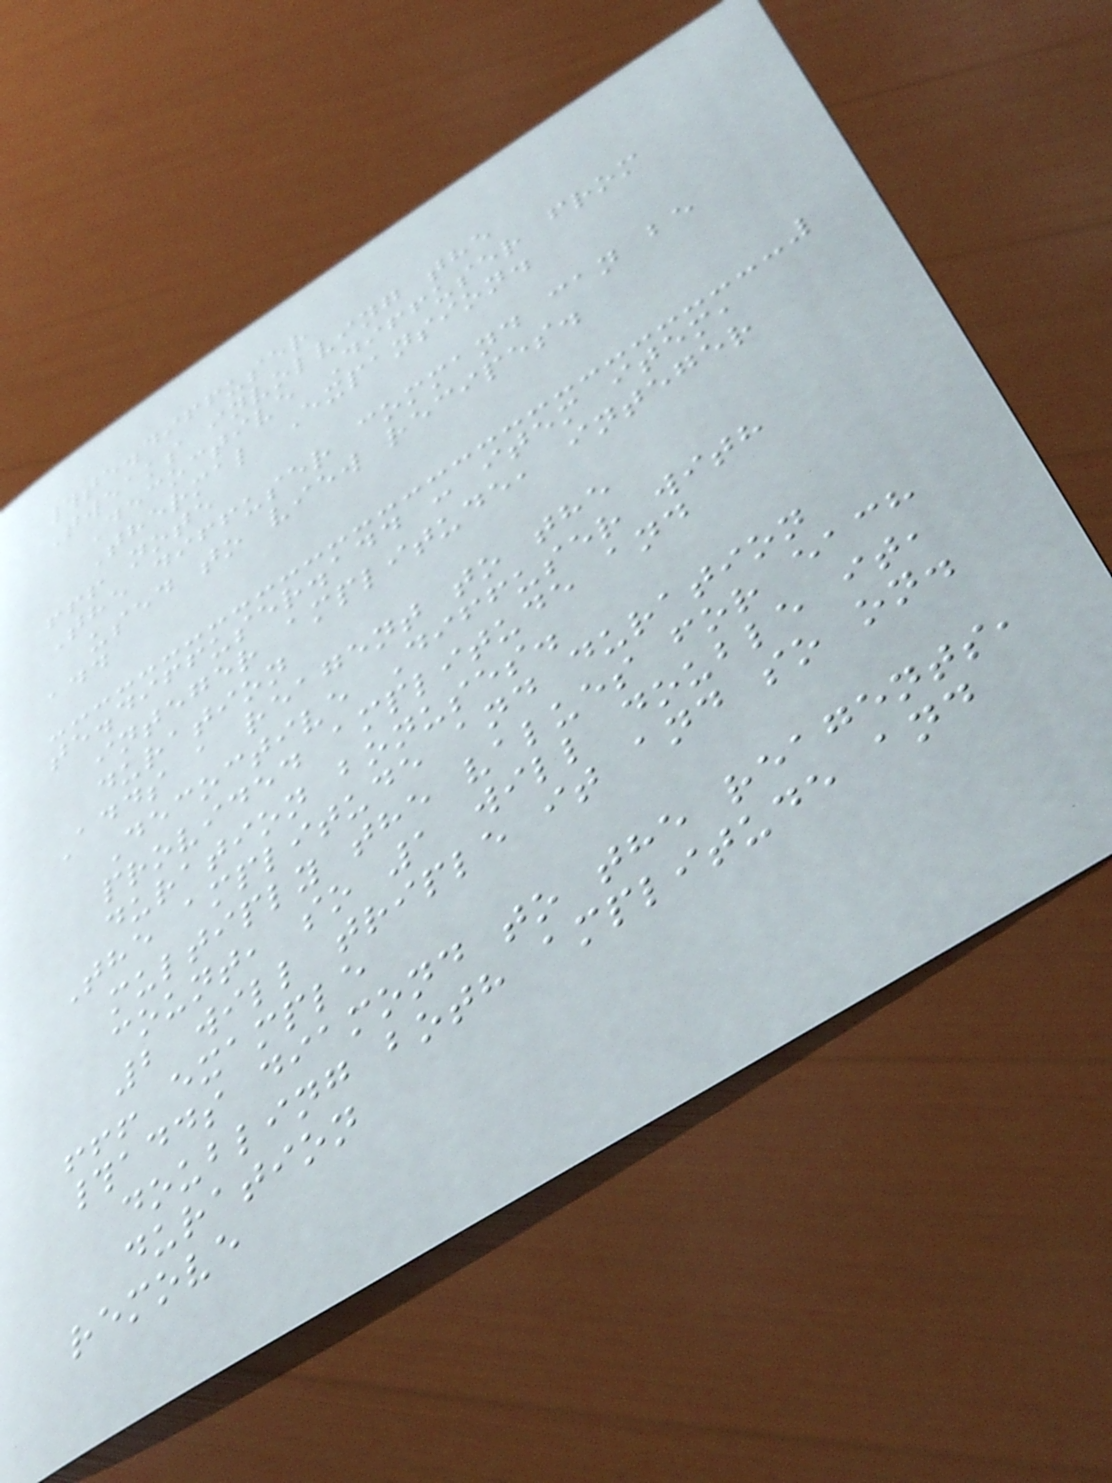#te.diffuser
Tweaks involving the
Decoctive Diffuser from
Thermal Expansion.
!!! note
The diffuser command can be
used to view recipes.
add
te.diffuser.add : item item,
integer amplitude, integer
duration
Adds a reagent to the
Decoctive Diffuser with
provided amplitude and
duration bonuses.
The amplitude and duration
multiply the values for each
count, so 1 will double it,
2 will triple it and so on.
!!! example
#adds diamond to the reagents,
doubling both amplitude and
duration
remove
